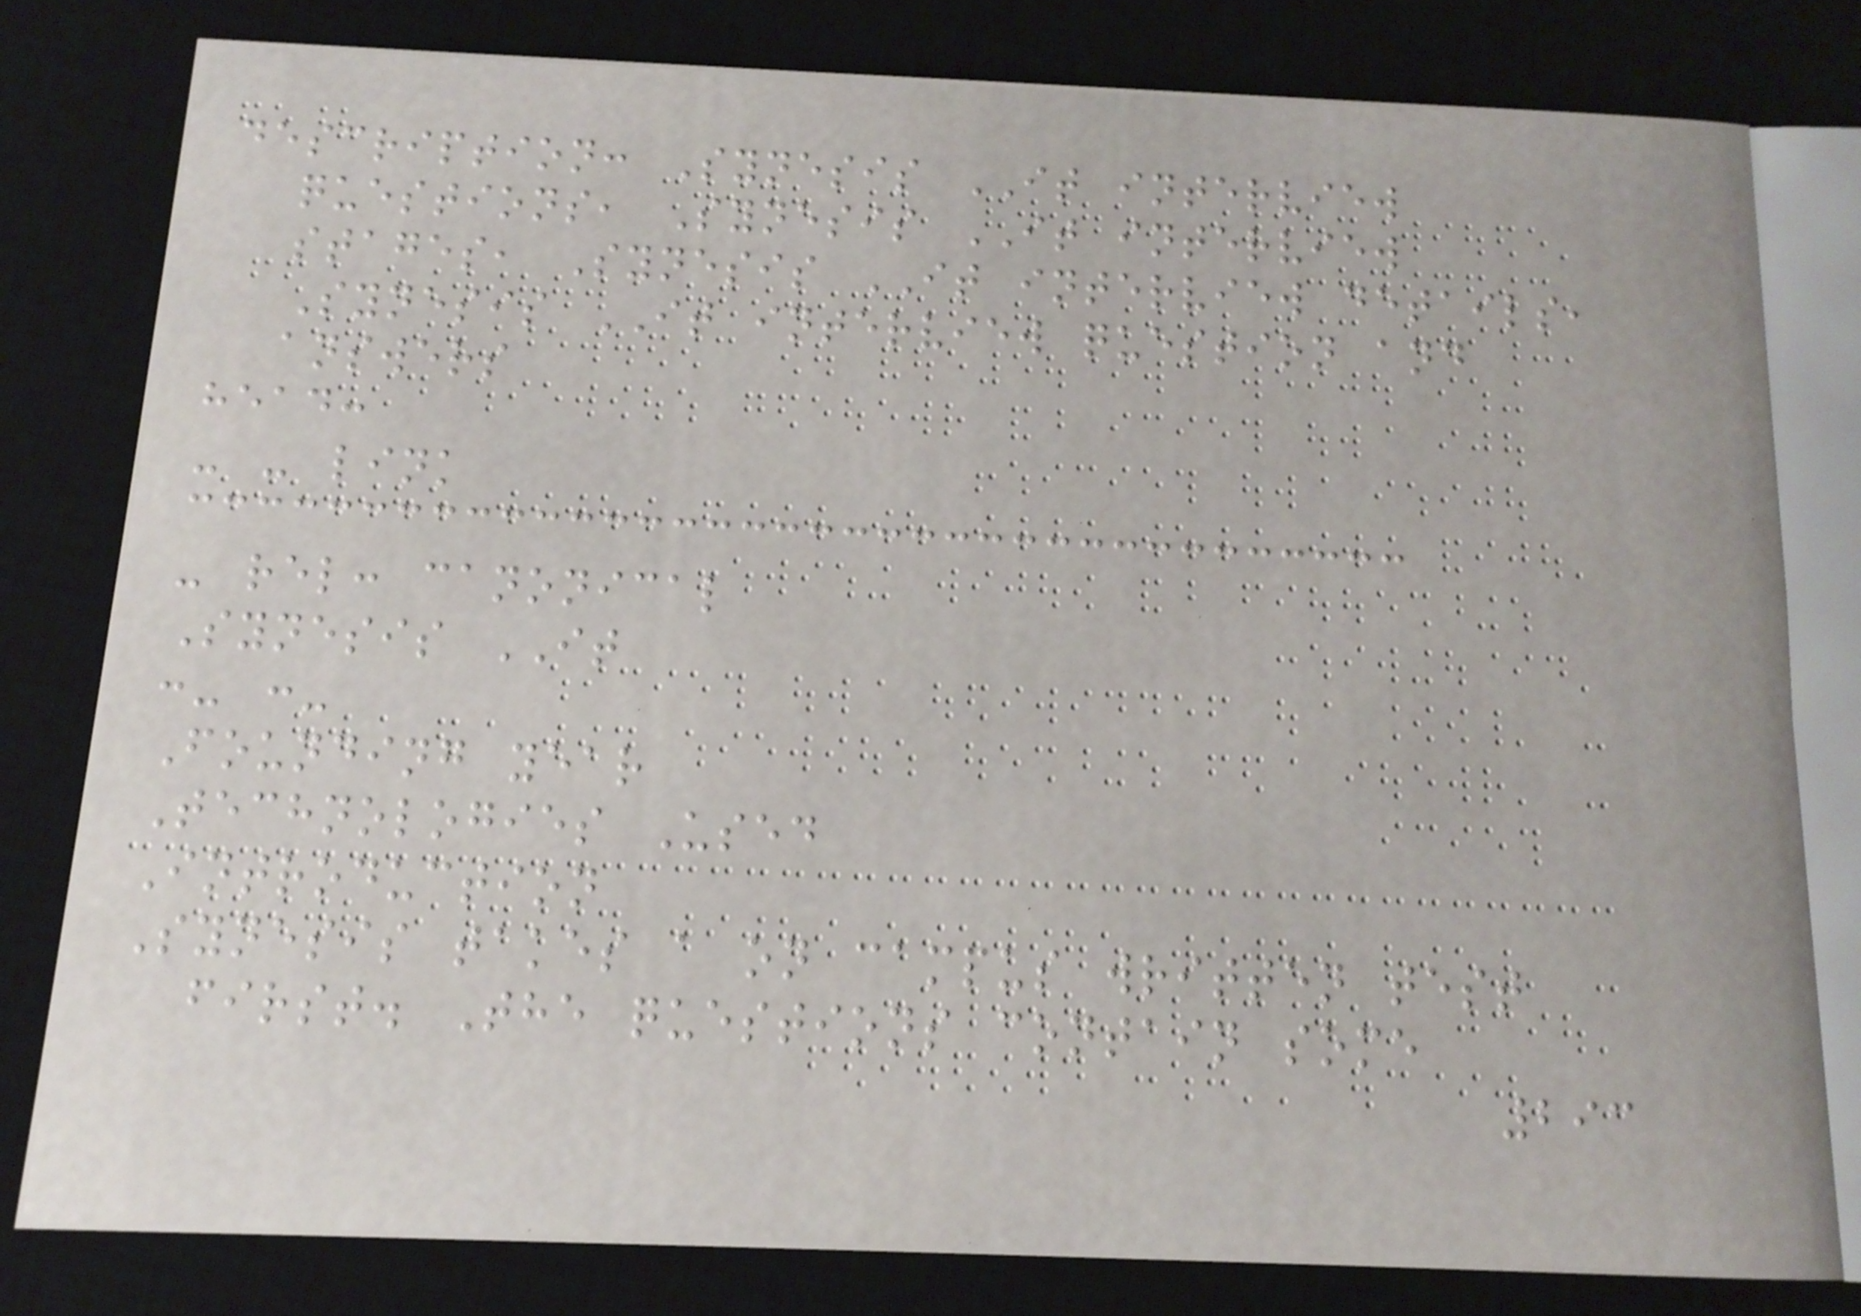description: Synesis IT interview
questions, Synesis IT interview
stages, Synesis IT interview details,
Synesis IT interview question and
answers
head:
- - link
- rel: canonical
Synesis IT
:- :-
Founding year
Technologies Used
Introduction
Synesis takes a on campus written test
first. The questions contain some
293
